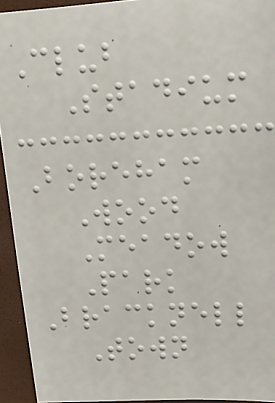Club
Stadium
Boreham
Wood
Meadow
Park
Bracknell
Town
